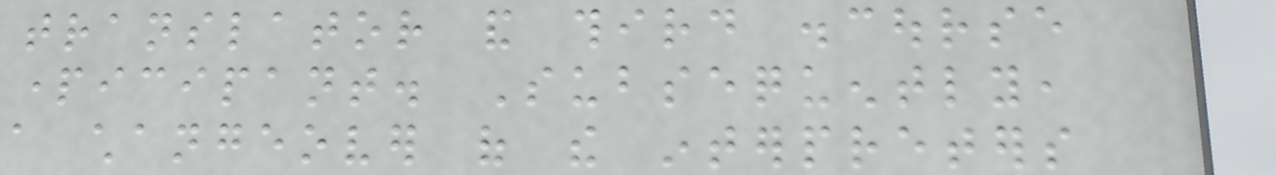translator and third discourse
participant. Subsequently,
a changeover of the interpreters
